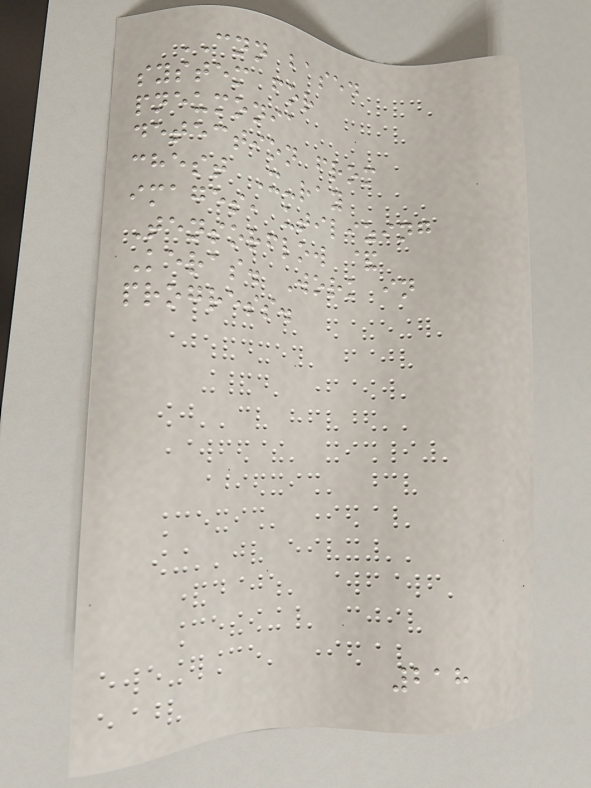CNN based
system for
pneumonia
detection from
chest X-ray
images, utilizing
Tensorflow &
Keras. Work in
progress.
218
